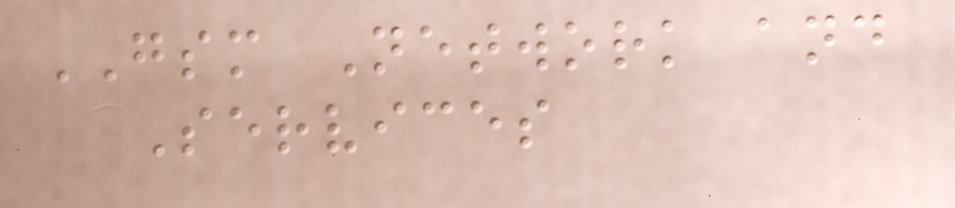GSM Network and
Services
